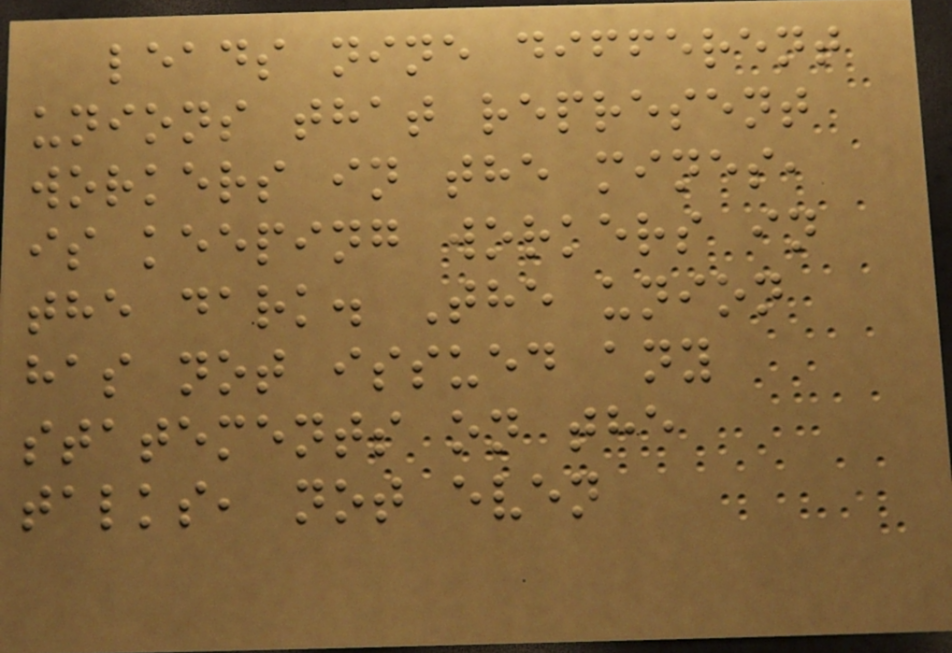leads nine different
unions that represent
workers in the mines,
is keeping workers in
the dark. The union
has not issued any
statements on the
talks, not even
